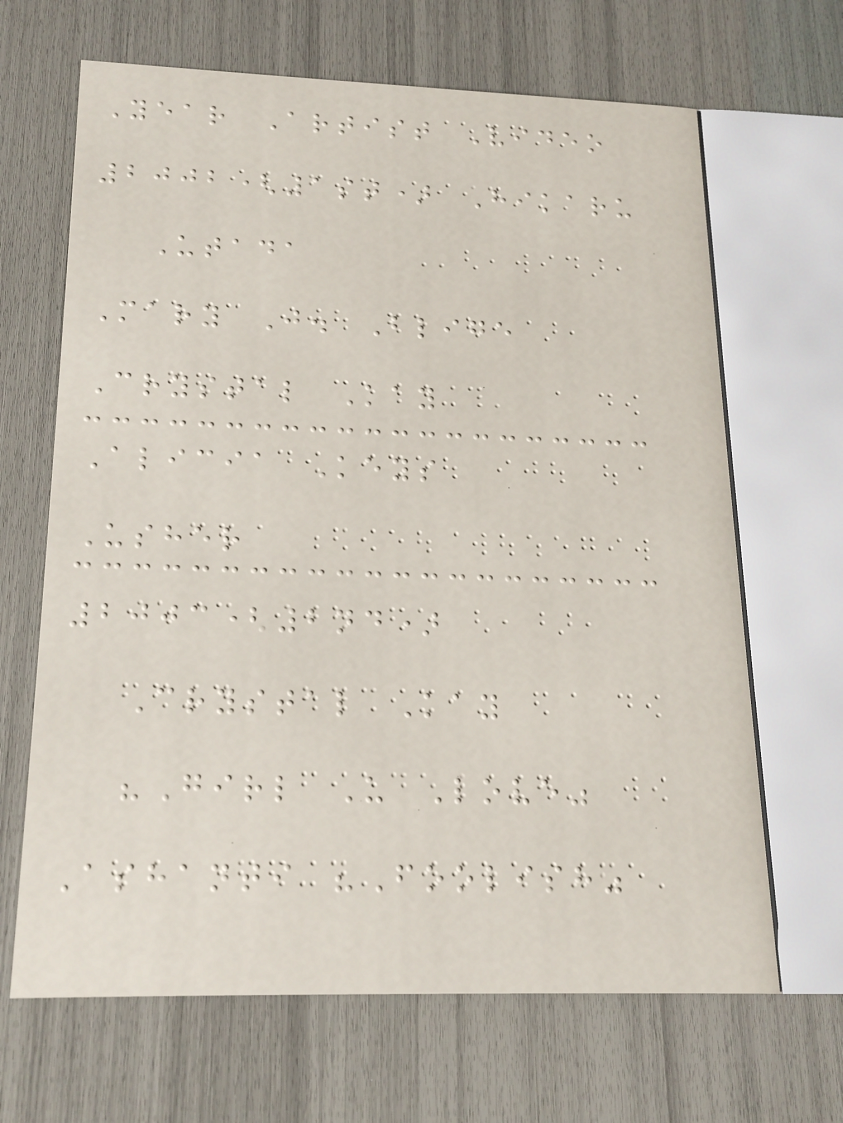Year Artist Video
2002(1st) Hikaru
Utada
Mary J. Blige
Crystal Kay
Alicia Keys
Usher
2003(2nd)
Crystal Kay
"Girl U Love"
Ashanti "Foolish"
